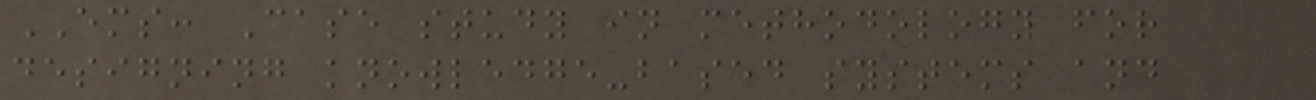EMS: Case study in methodology for
designing knowledge-based systems and
